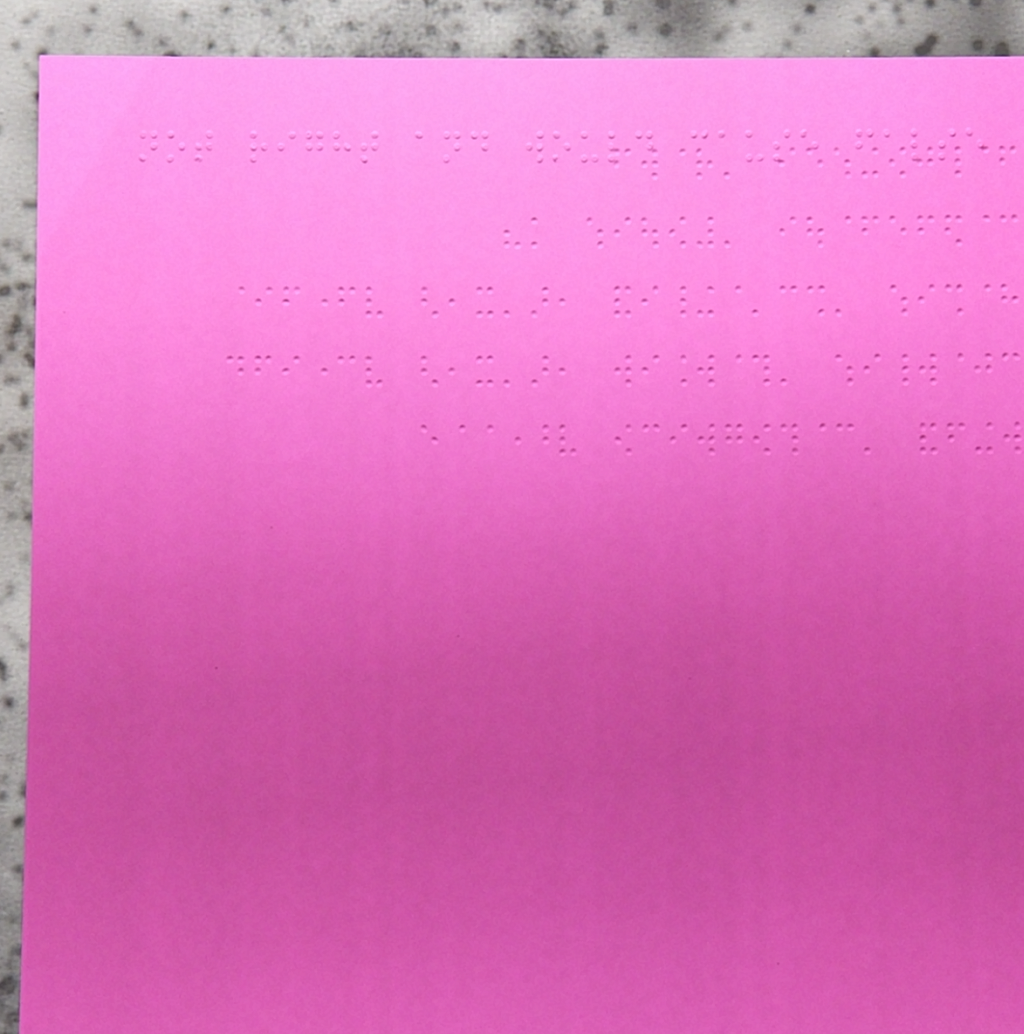not right and would cause false
